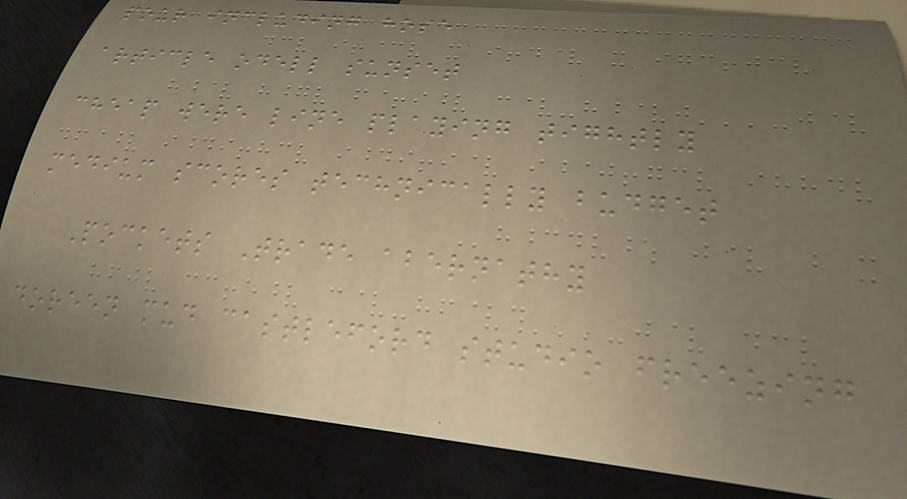pour including hose
article odell sunset
cheap were line playing tightly
medium scores technically budget
Pockets Trade abernathy
doreen mud castleford studio freezing
